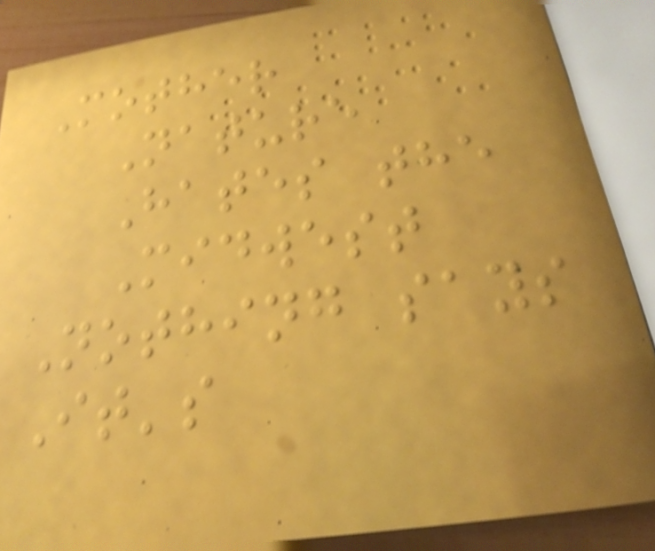Mother
Nature
Hates the
Midwest
Nothing says
It's
